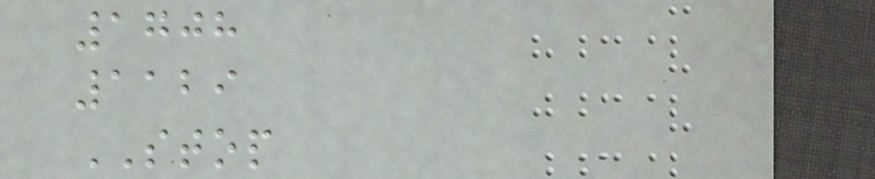1708
1129
STOP
